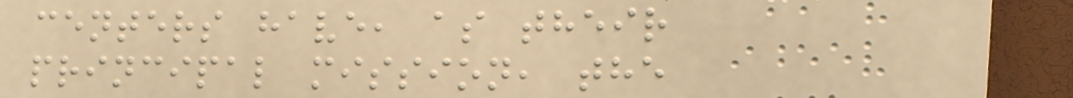centers have, as their
principal mission, the
